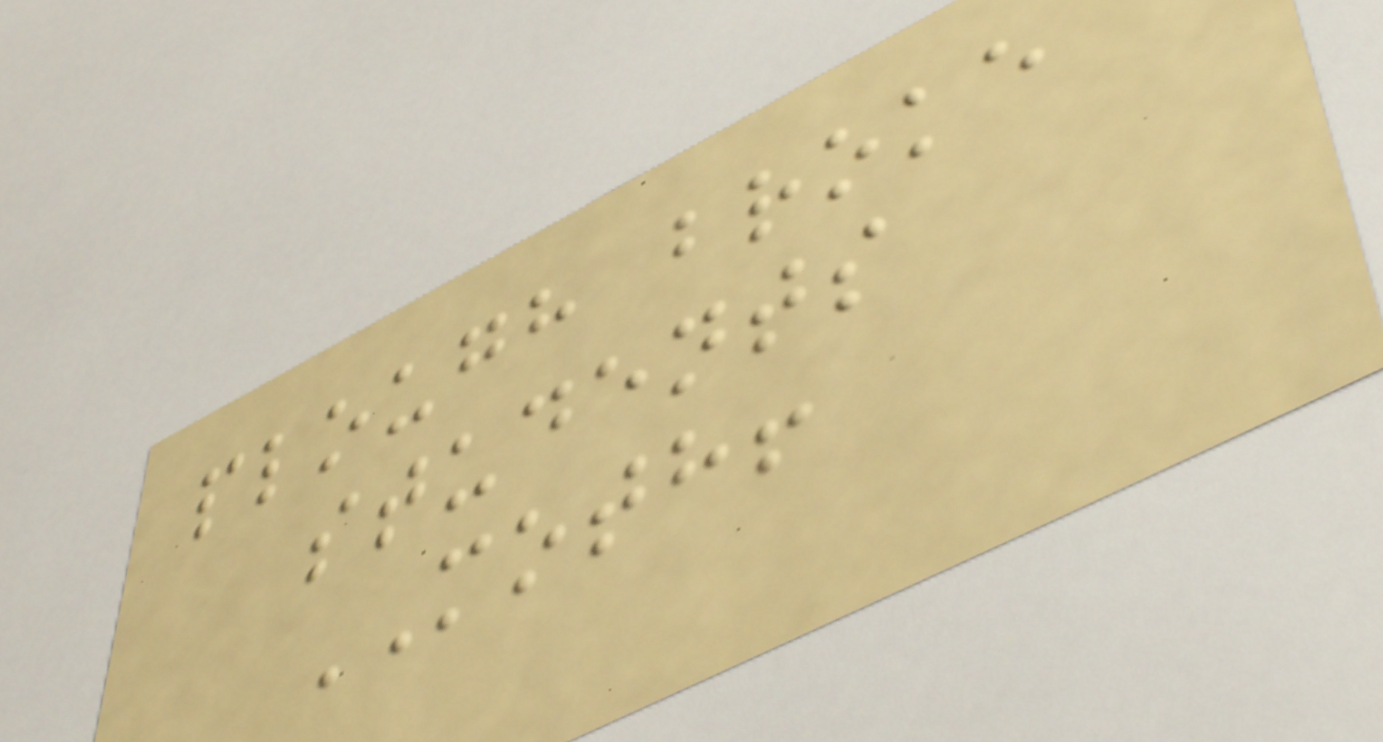plough broke
students
MOTH!
